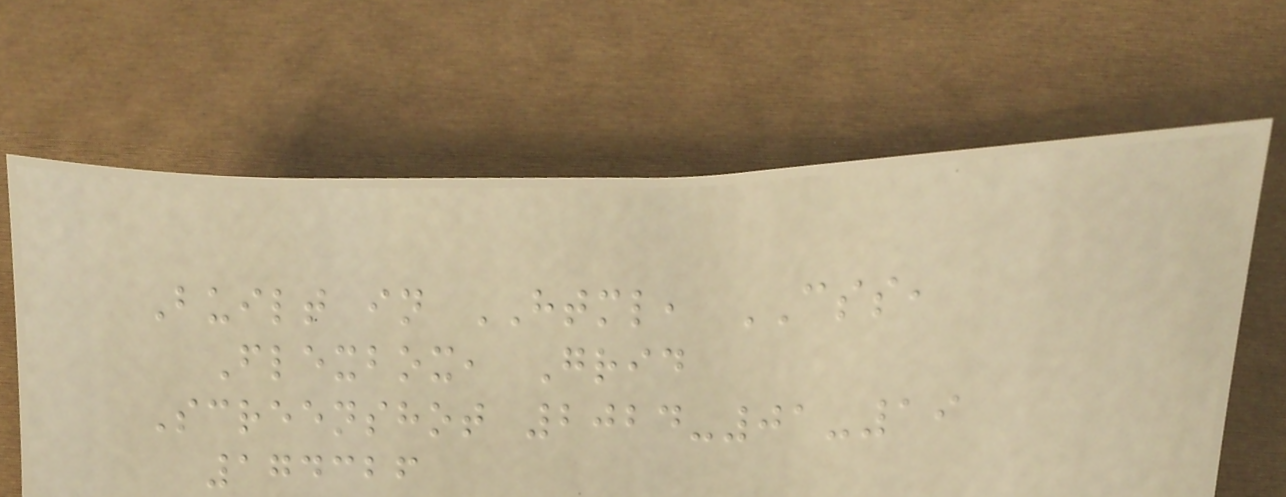Built in HTML, CSS,
Flexbox, Grid
Screenshot 2024-01-19
174326
